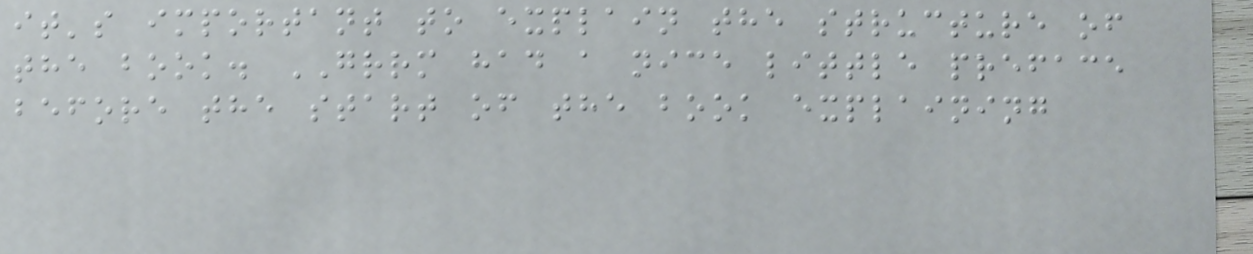it's important to explain the structure of
the book. GRRM had a nice little preface
before the start of the book explaining
